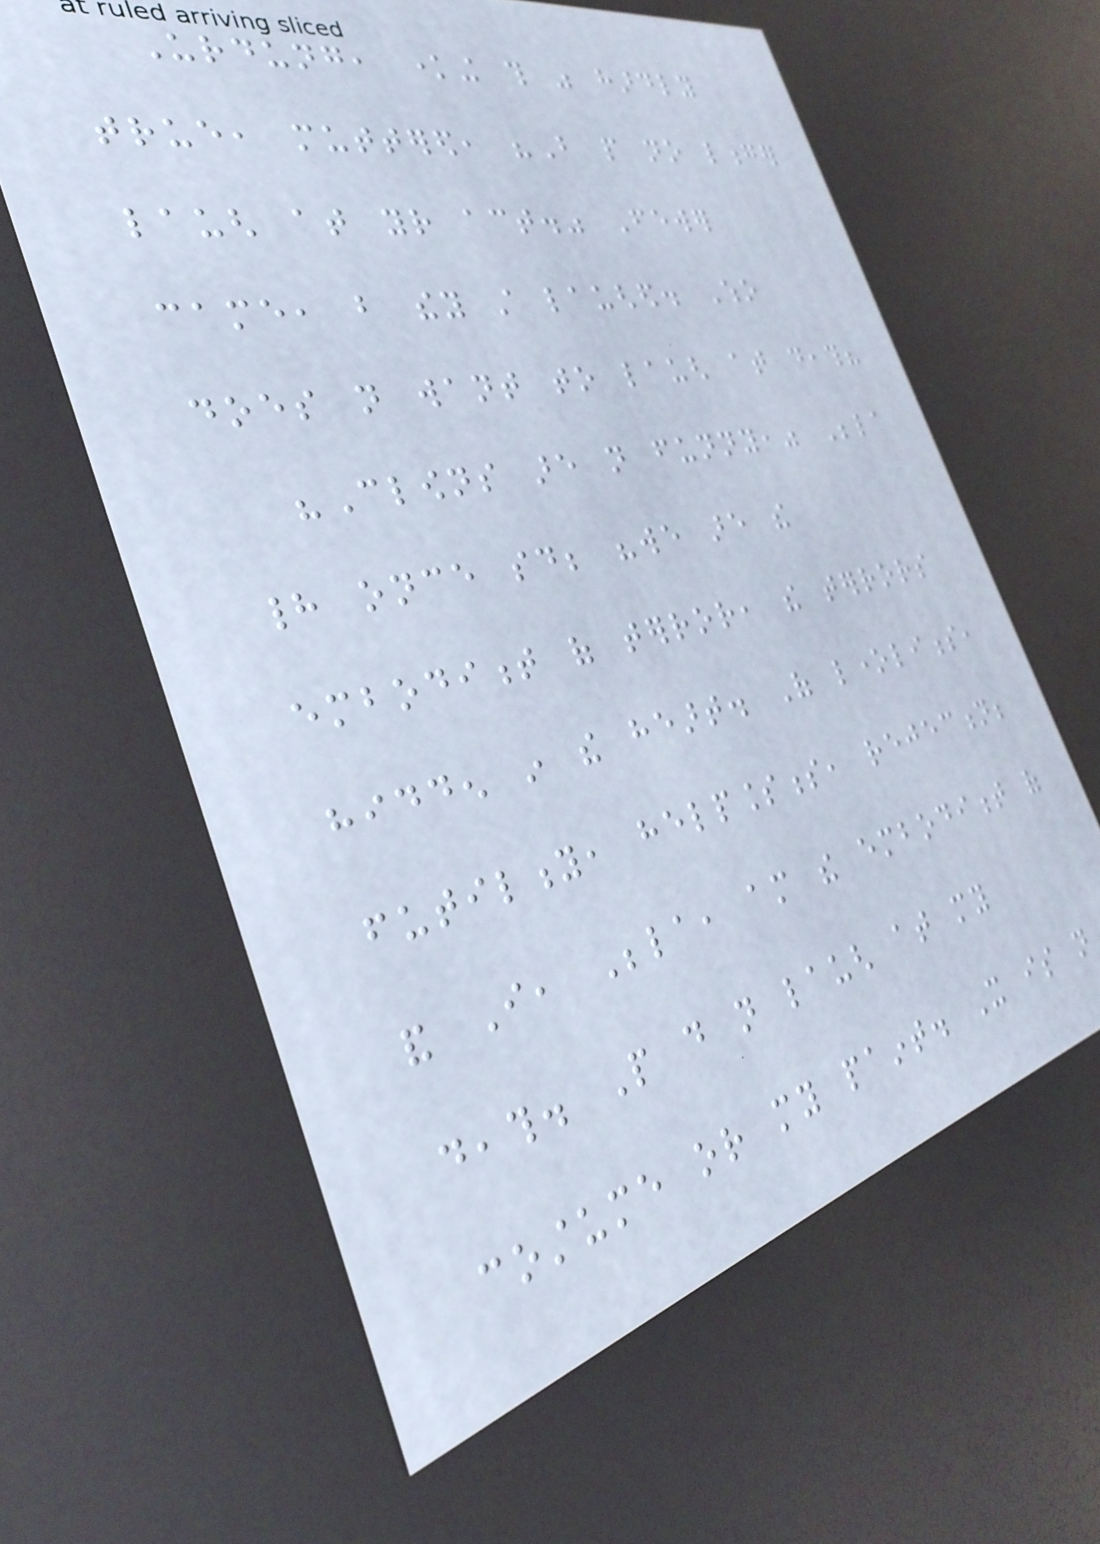Urdung, knowing this was hardly
true, muttered, "But people no longer
laugh at your act." Fewer
came, but they still laughed. Who
does not want to laugh at death?
"Clowns are not funny," Bela
had once said; "we are the
embodiment of terror, the terrors
hidden in the heart. Of loneliness,
futility, helplessness, rejection;
and I, Bela, am the embodiment of
death. People do not laugh at my
costume or my paint. It is not
